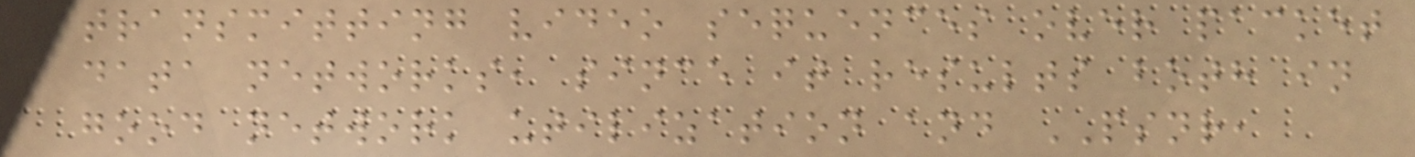transmitting video sequences over packet
data networks, since it results both in
good network utilization and PSNR,
